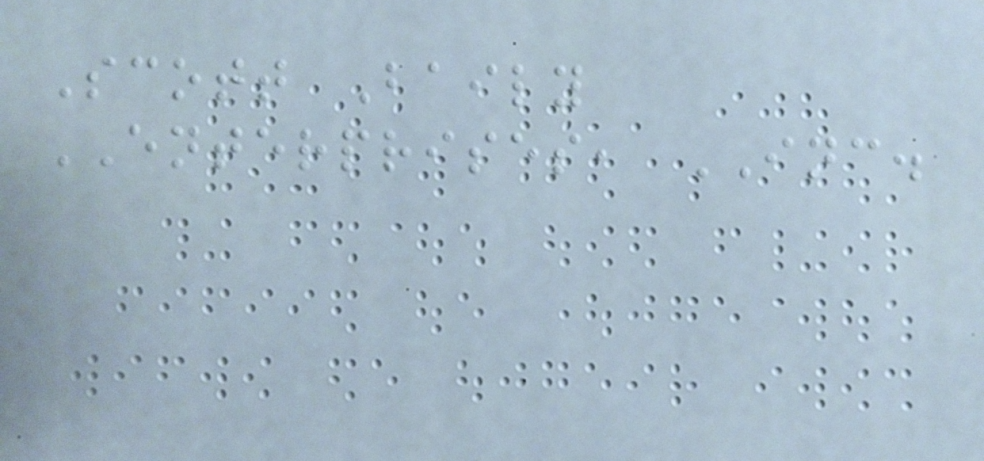Scott Baily
ENTERPRISES, INC.
